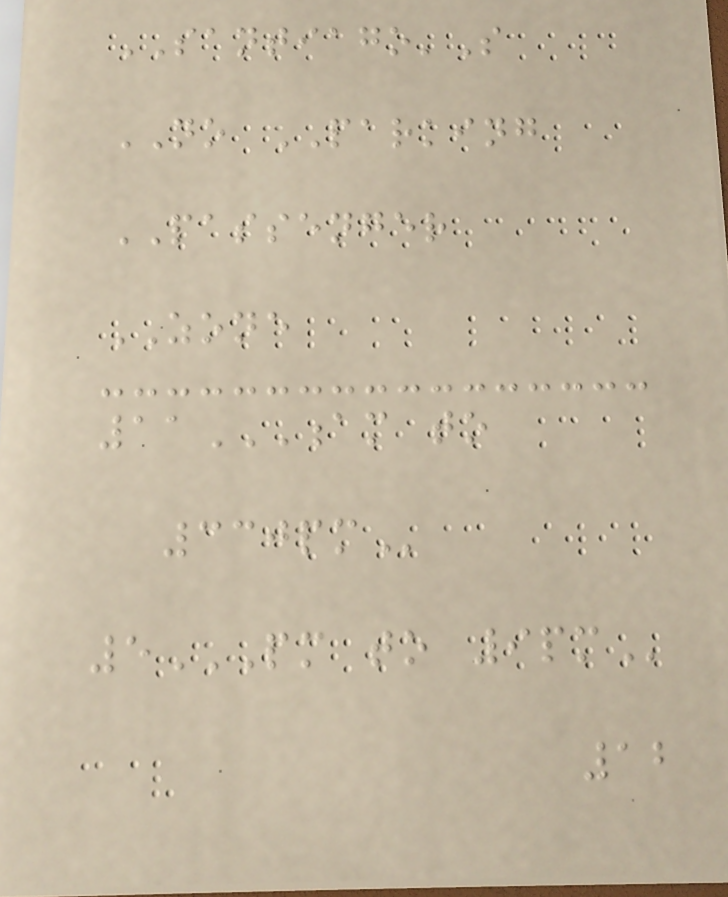SANTIAGO'S
NO PARKING
PASSENGER
ZONE
11AM TO
330PM
5PM TO 9PM
12
